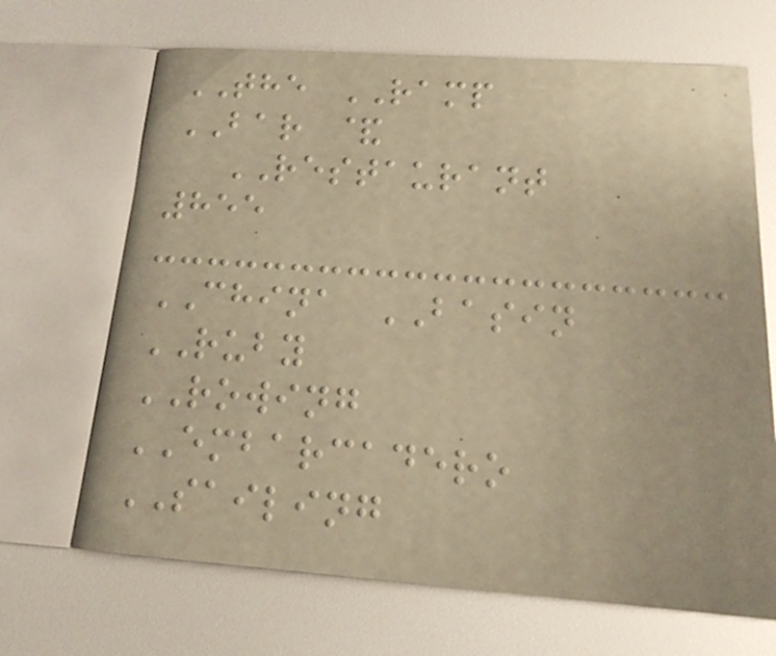THE RAMP
BAR &
RESTAURANT
855
CHINA BASIN
RUBY
ROWING
EMBARCADERO
SAILING
